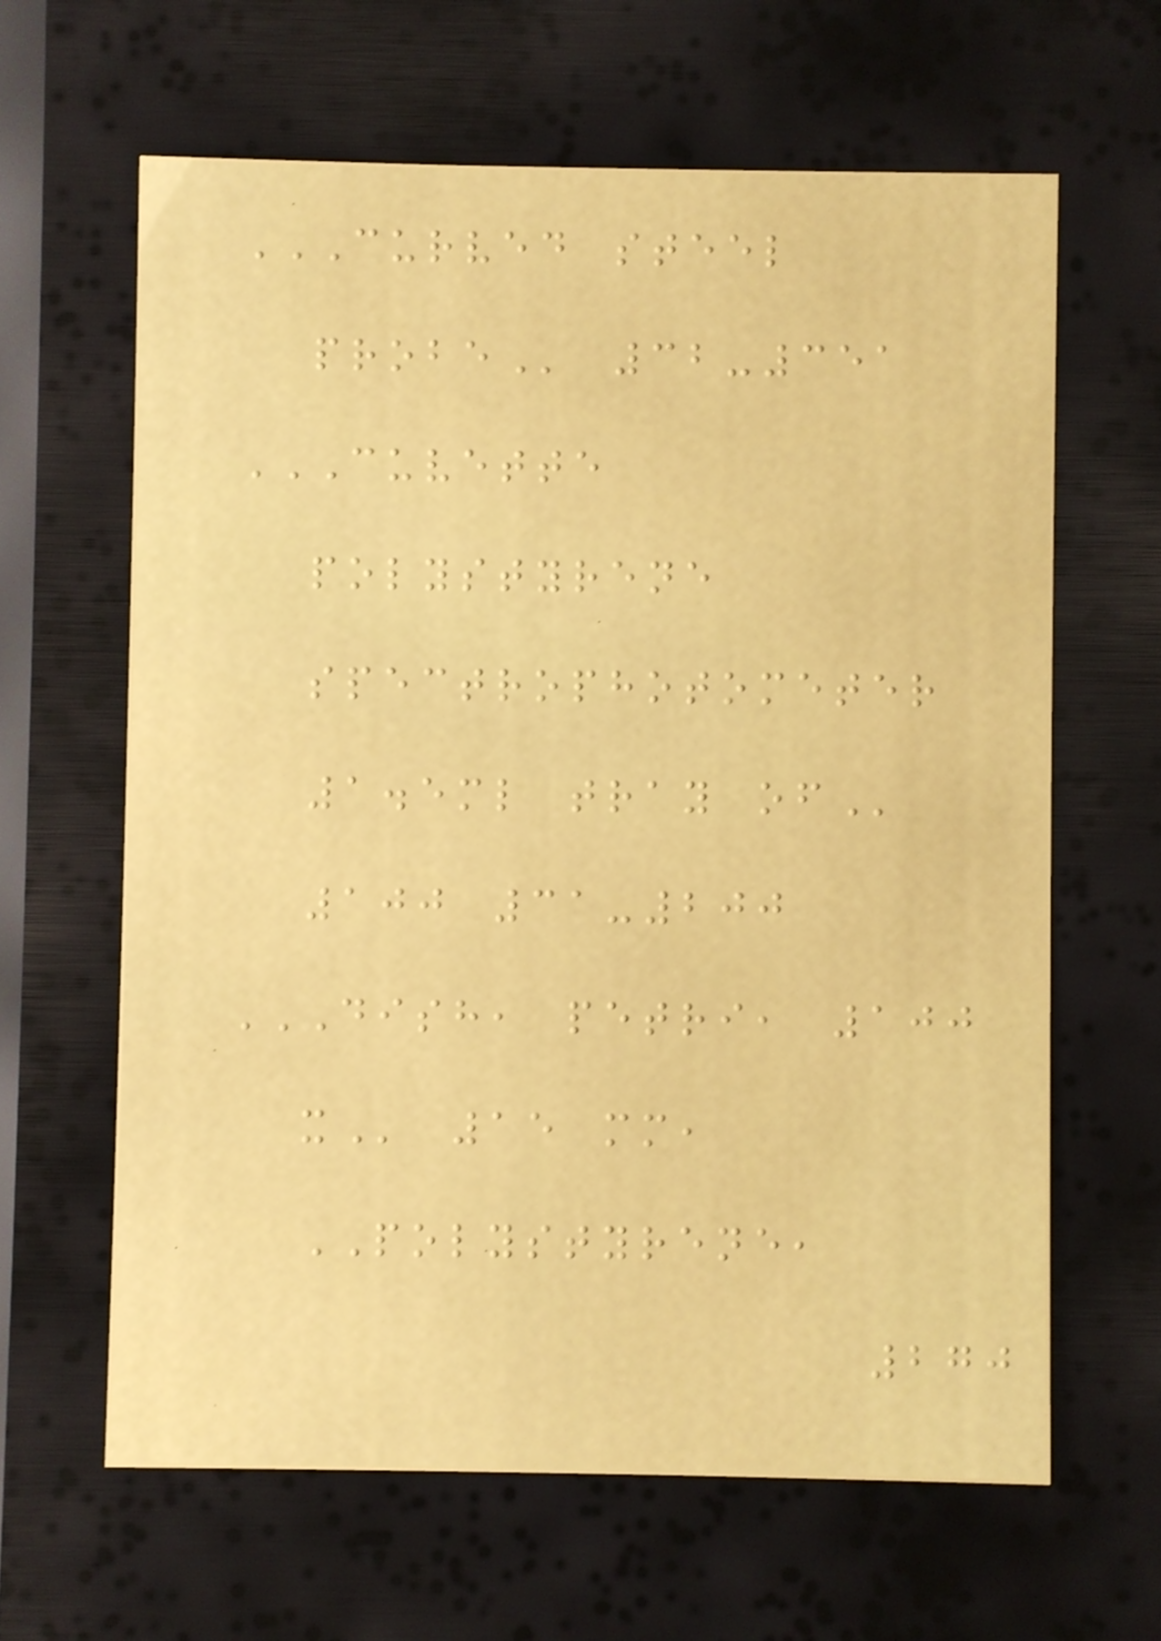CURVED STEEL
PROBE 32-351
CUVETTE
POLYSTYRENE
SPECTROPHOTOMETER
1.5ML TRAY OF
100 31-200
DISH, PETRI, 100
X 15 mm,
POLYSTYRENE,
270
